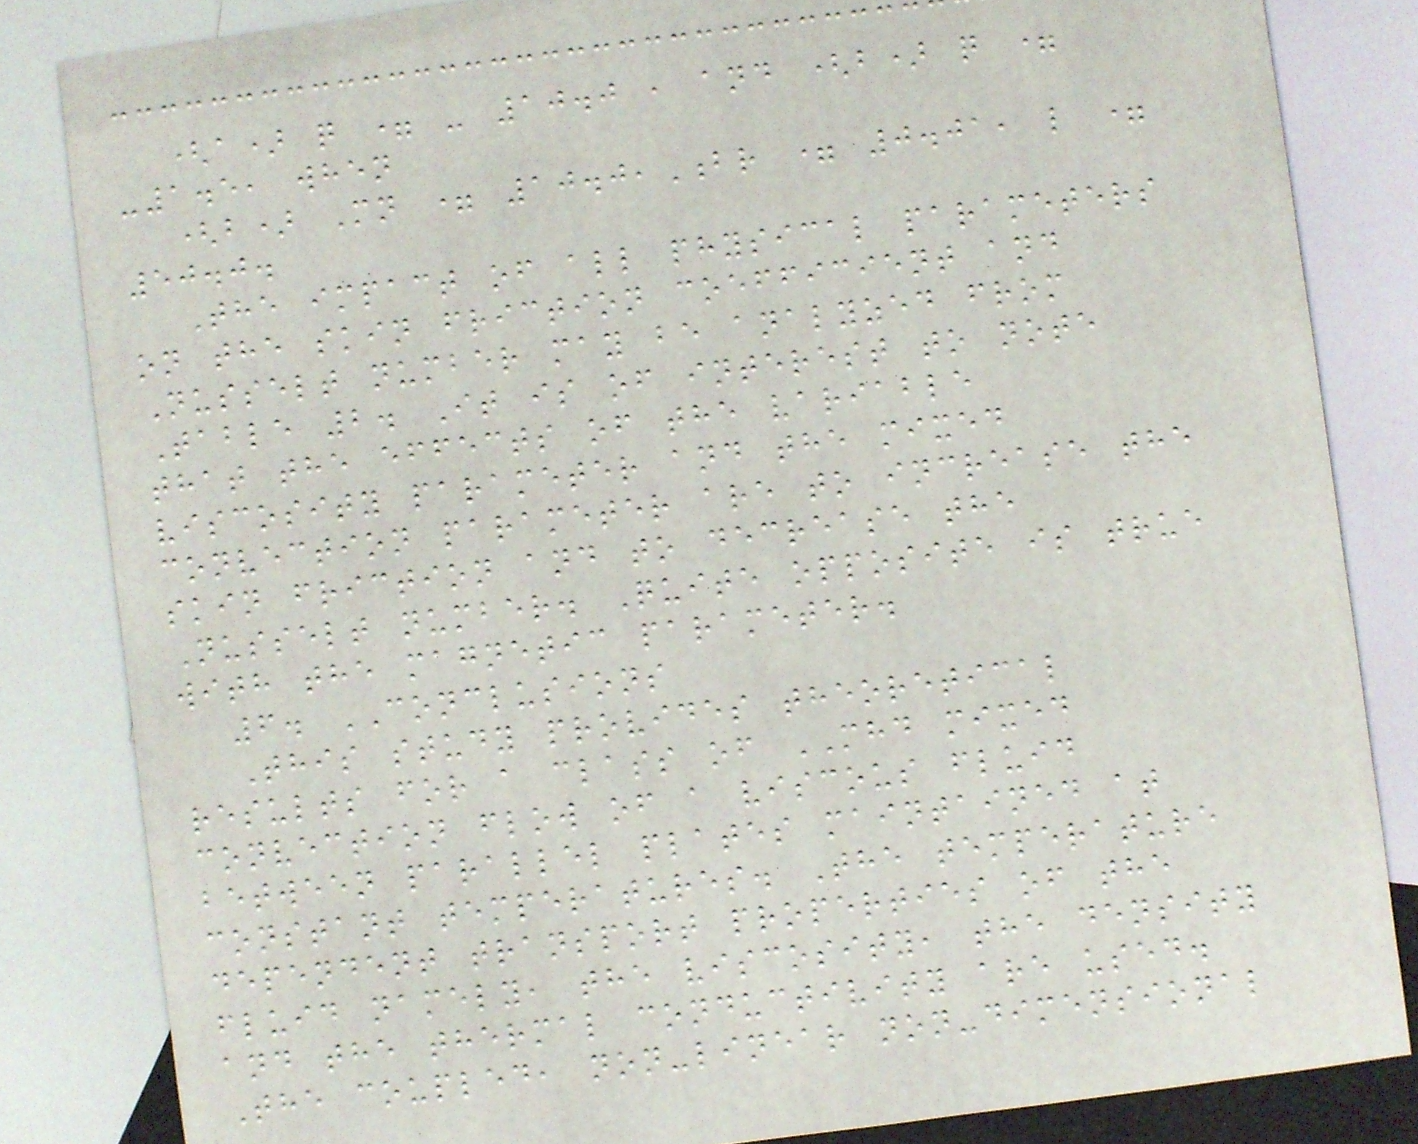(a) q = - 10.0 , and (b) q =
-1.5, when
(b) Mn = 10.0,Br = 0.01, l =
50.0.
The impact of all physical parameters
on the skin friction coefficient and
Nusselt number may be analyzed from
Table 2. It is of interest to note
that the effects of the variable
viscosity parameter and the mixed
convection parameter are to increase the
skin friction and to decrease the
Nusselt number. Quite opposite is true
with the magnetic parameter.
6. CONCLUSIONS
This study provides theoretical
results for a class of MHD mixed
convection flow of a viscous fluid
between parallel plates maintained at
constant temperatures. The temperature
dependent transport properties of the
fluid namely, the viscosity, the density
and the thermal conductivity are used.
The coupled, non-linear non-dimensional
